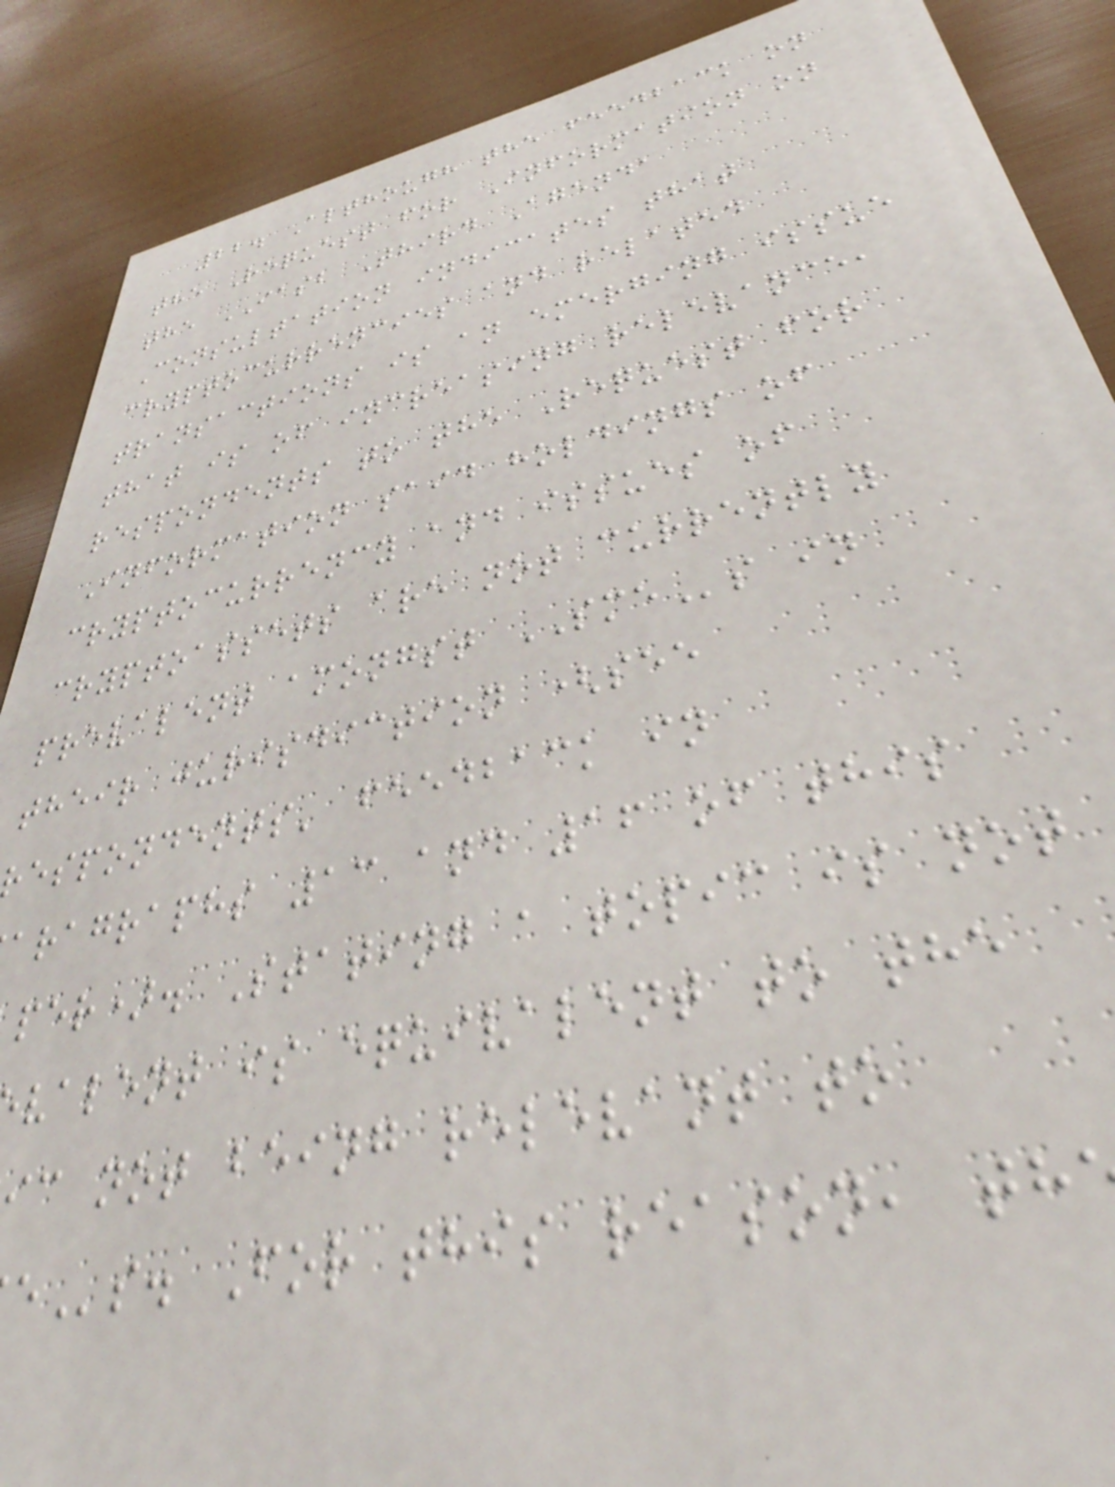22. Although the feedback on
the Request for Information on
the IASB Third Agenda
Consultation indicates that
cryptocurrencies and related
transactions is an emerging issue
that is of increasing relevance,
respondents to the Request for
Information said holdings of
cryptocurrency and issues of
cryptoassets are not currently
prevalent amongst SMEs in
their jurisdiction (see
espondents' feedback in
aragraphs 13 and 16 of this
per). Stating a topic is not
valent is equivalent to the
ic not being relevant to
s. For this reason, th
